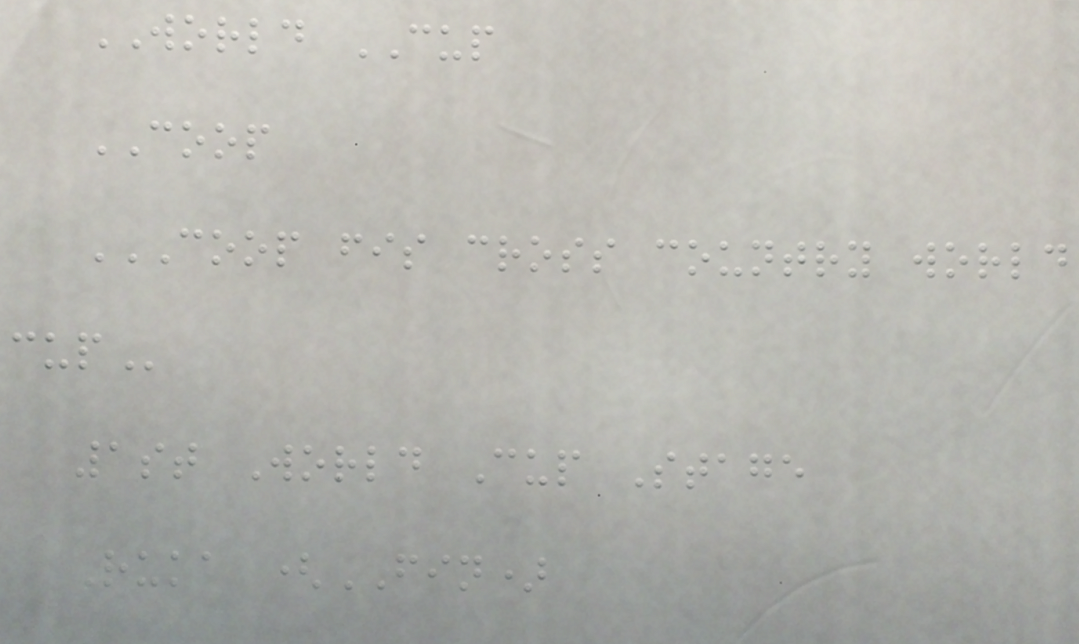WORLD CUP
COOP
COOP FIS CROSS COUNTRY WORLD
CUP
1st World Cup Stage
Ruka (FIN)
